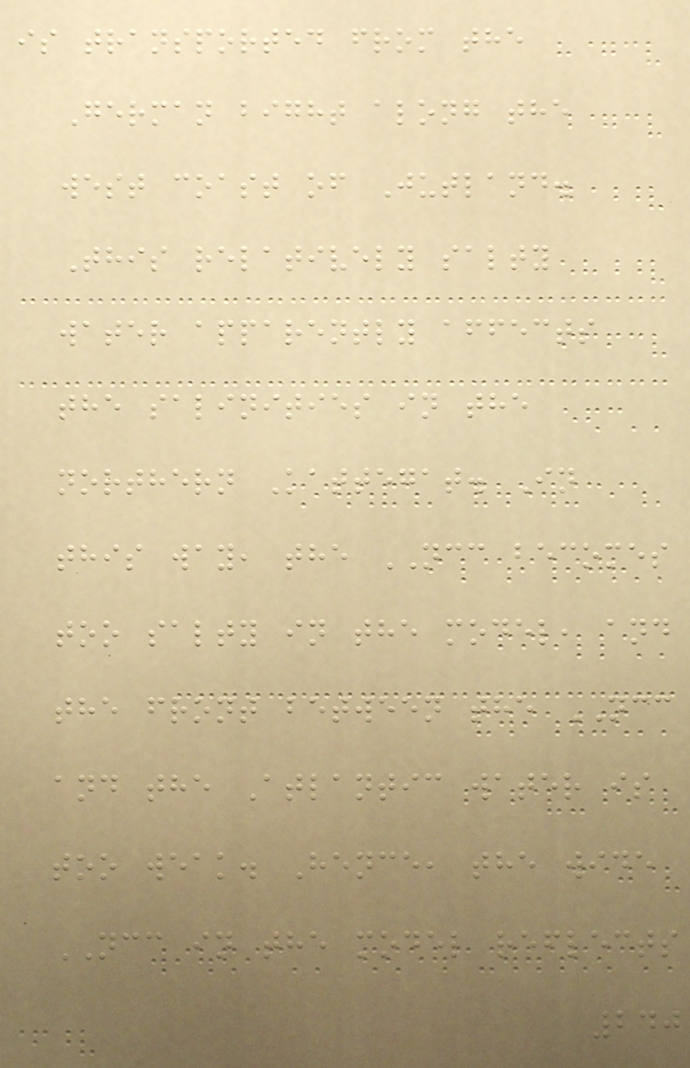is transported from the
German bight along the
west coast of Jutland.
This relatively salty
water apparently affects
the salinities in the
northern Kattegat. In
this way, the NCC becomes
too salty in the model, and
the front between the NCC
and the Atlantic water is
too weak. Hence, the wide
NCC in the model reflects
240
